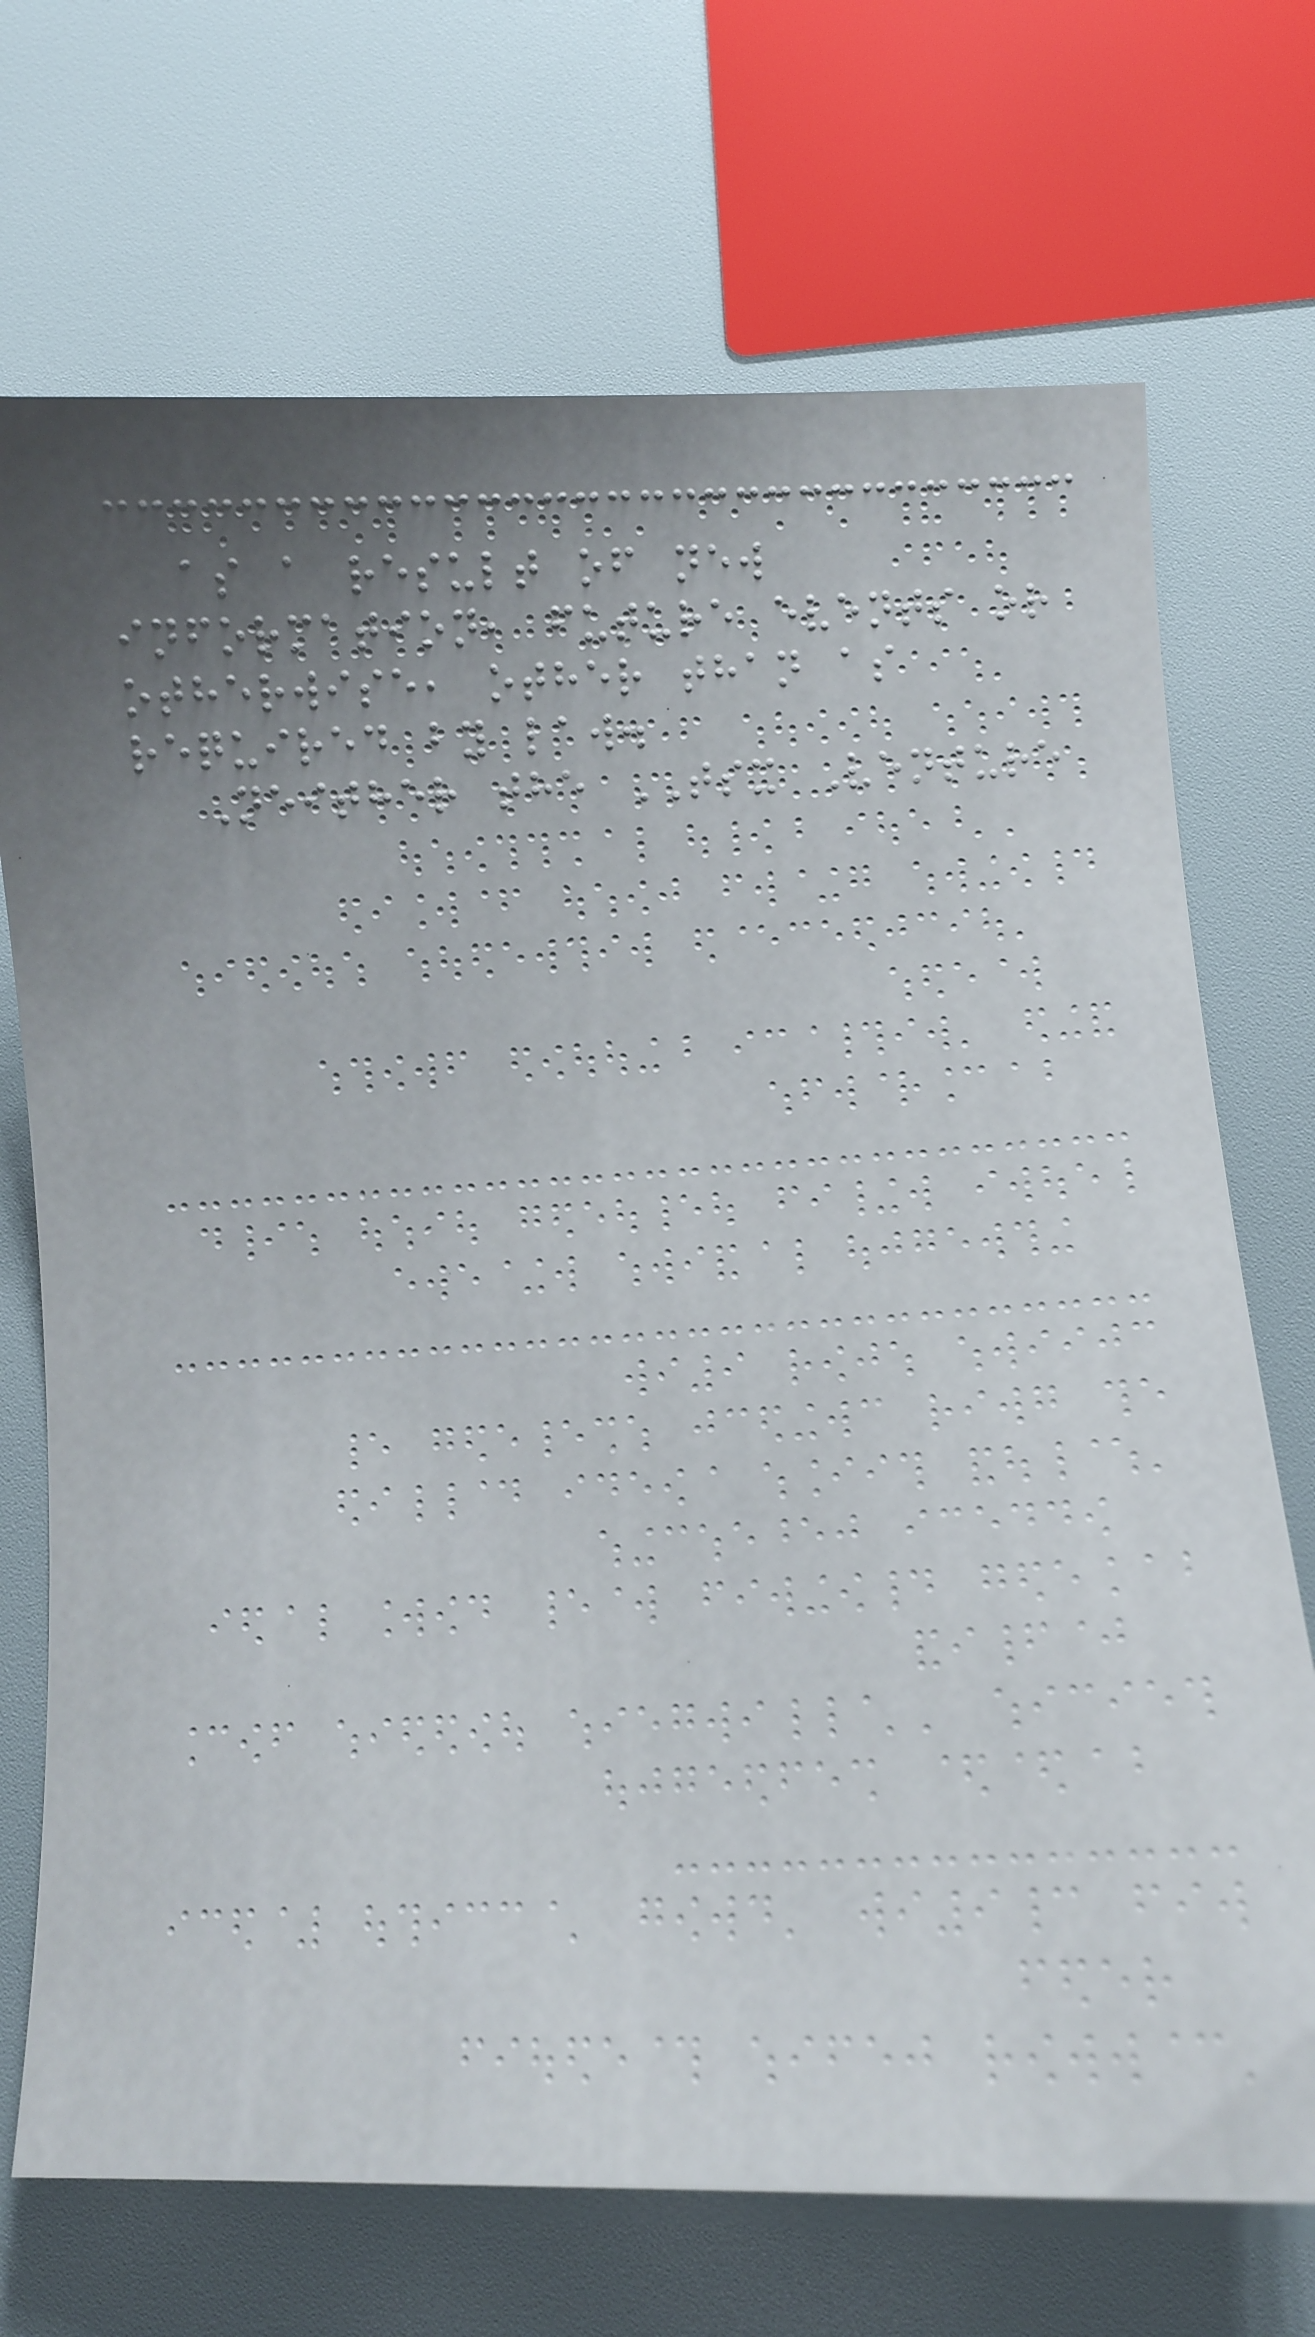as a result of new
information, future events or
otherwise, other than as
required by law.
Neither the TSX Venture
